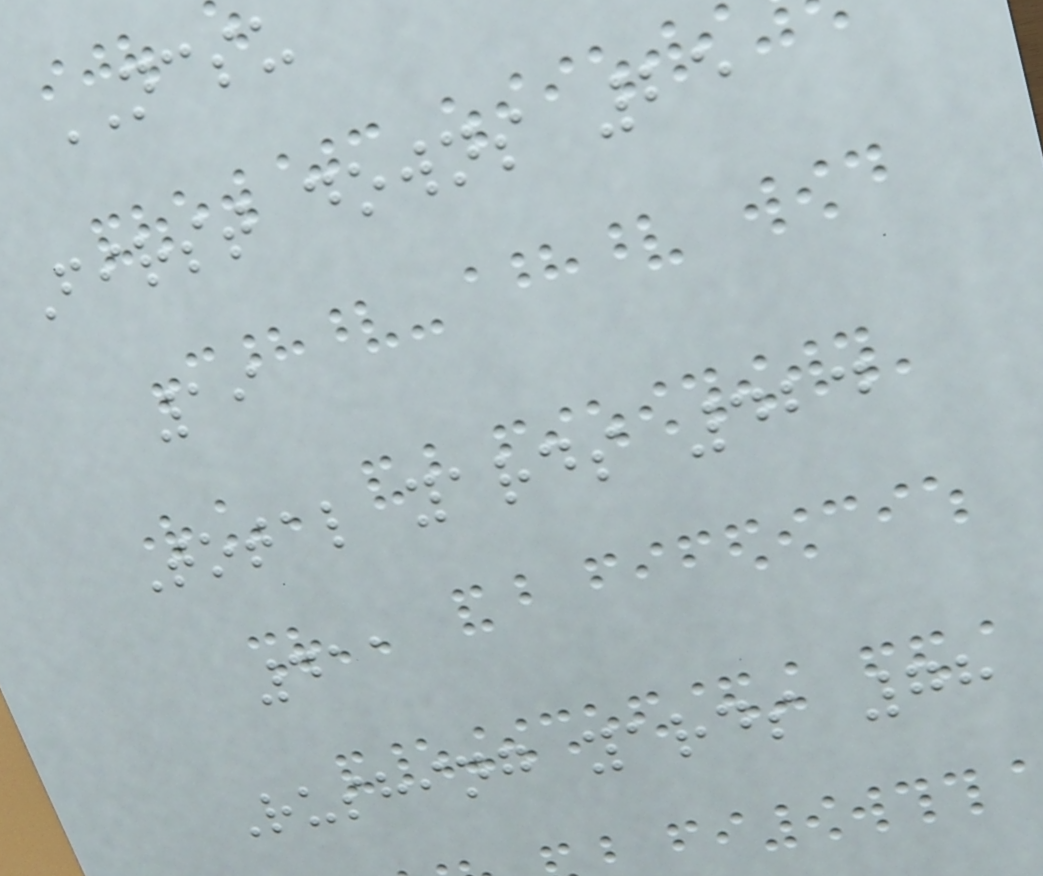NCSU
First downs 25
19
Total yards 424
411
Rushing yards 78
